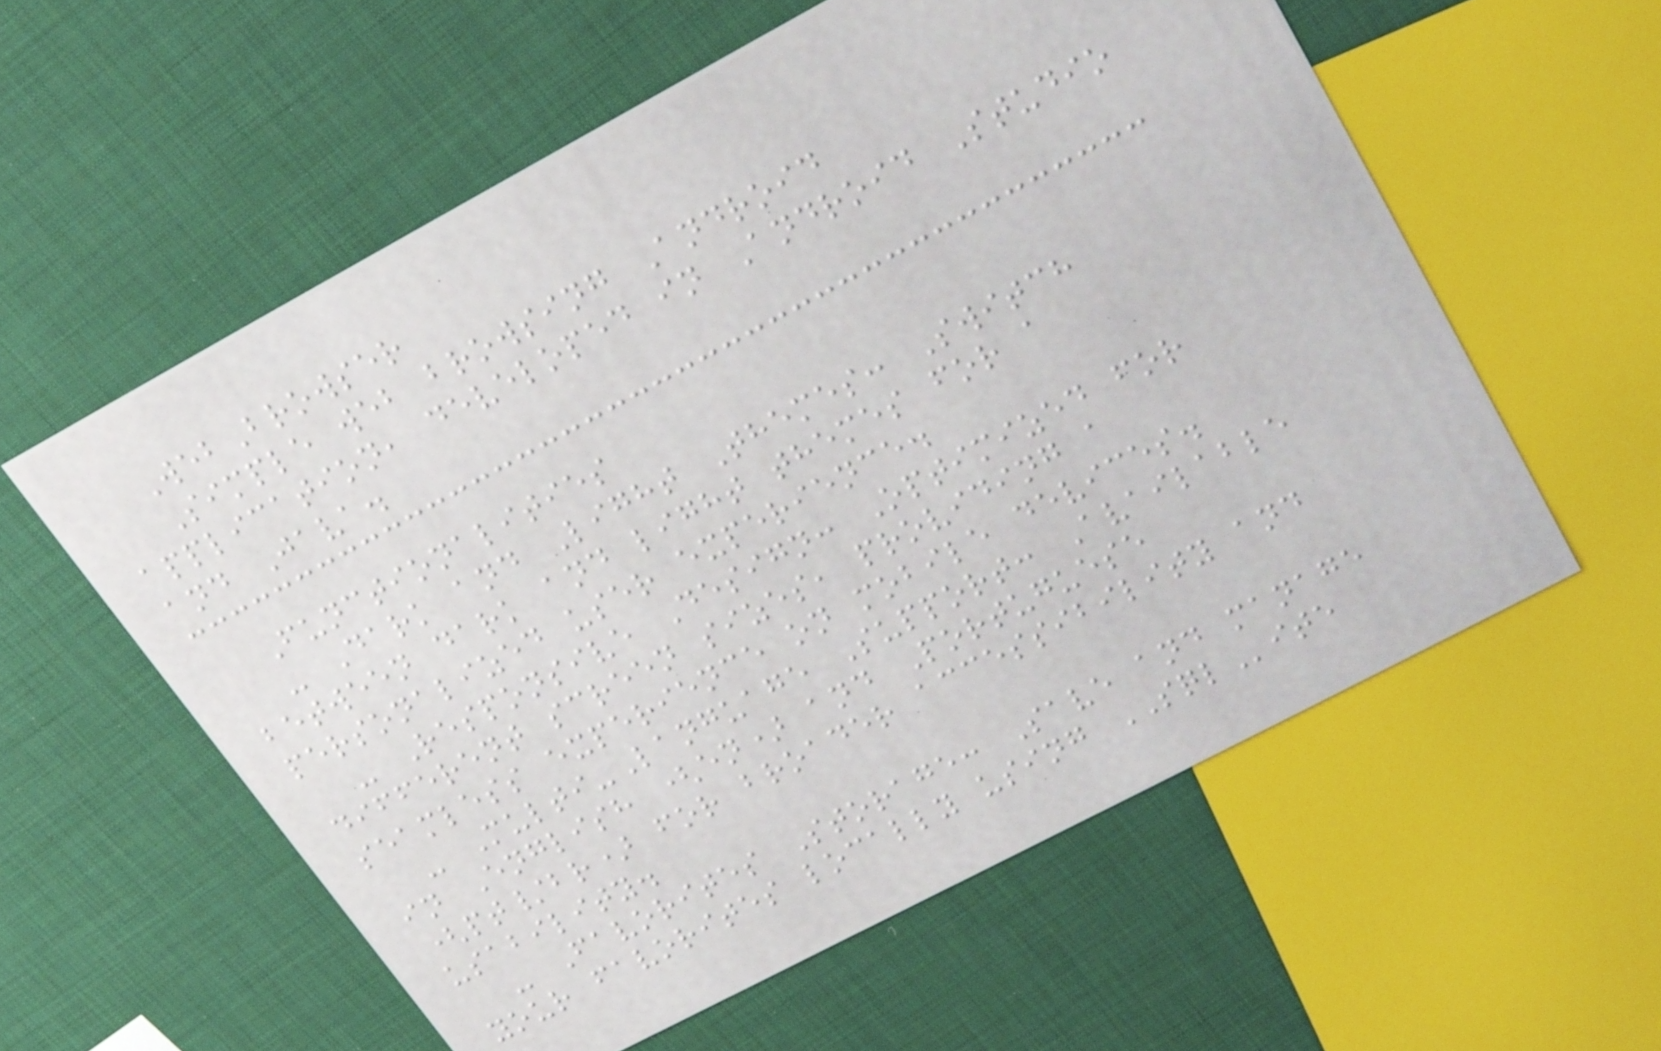WebBrowser
Simple web browsing Android
application, developed in Android Studio
and Java.
Functionalities
- Dark and Light Themes: Switch
between dark and light themes for a
personalized user experience.
- Responsive Design: Optimized for
different screen sizes, providing a
seamless experience on mobile devices.
- Multi-Language Support: Available
in English (en) and Portuguese
(pt/br) for broader accessibility and
usability.
- Favorites Storage: Save and manage
your favorites locally using SQLite
